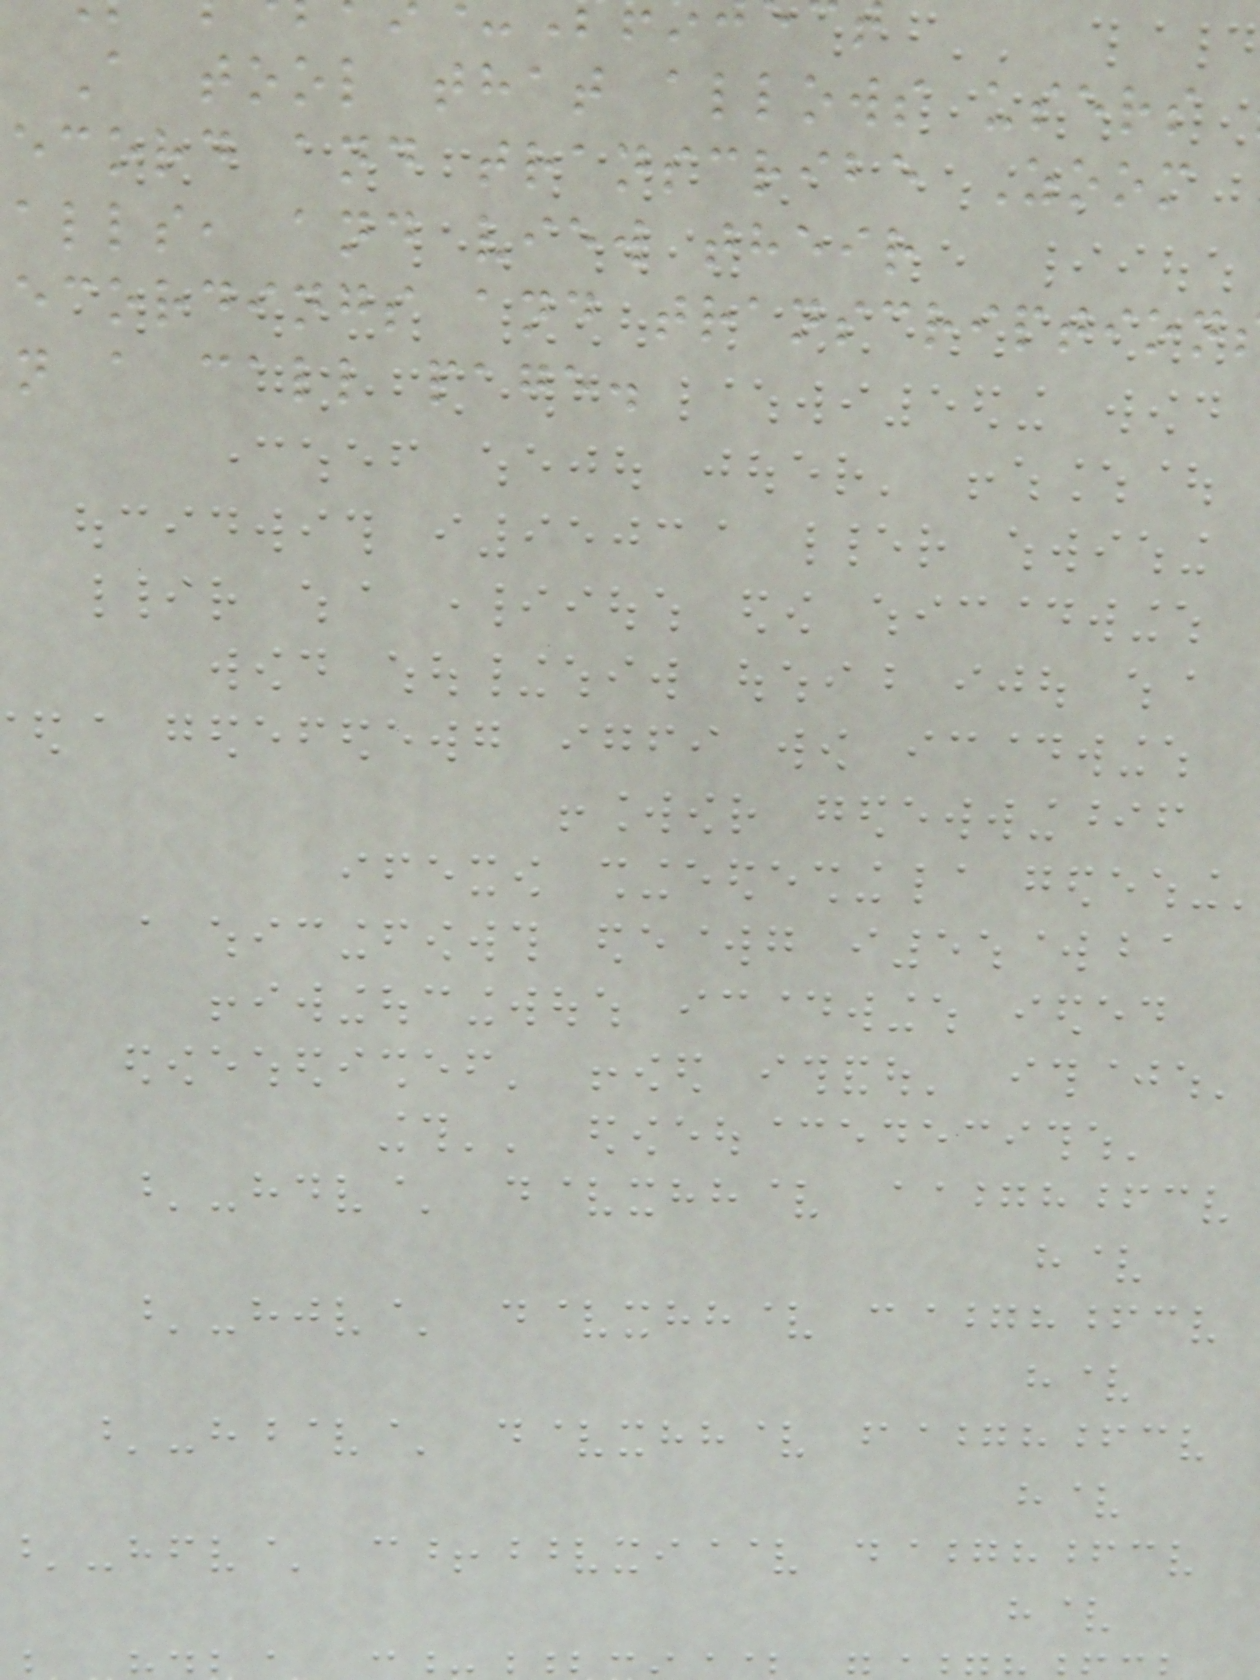A tool that allows users
ecord and transcribe Zoom
alls, and view their
ecordings and transcription
n a call page.
